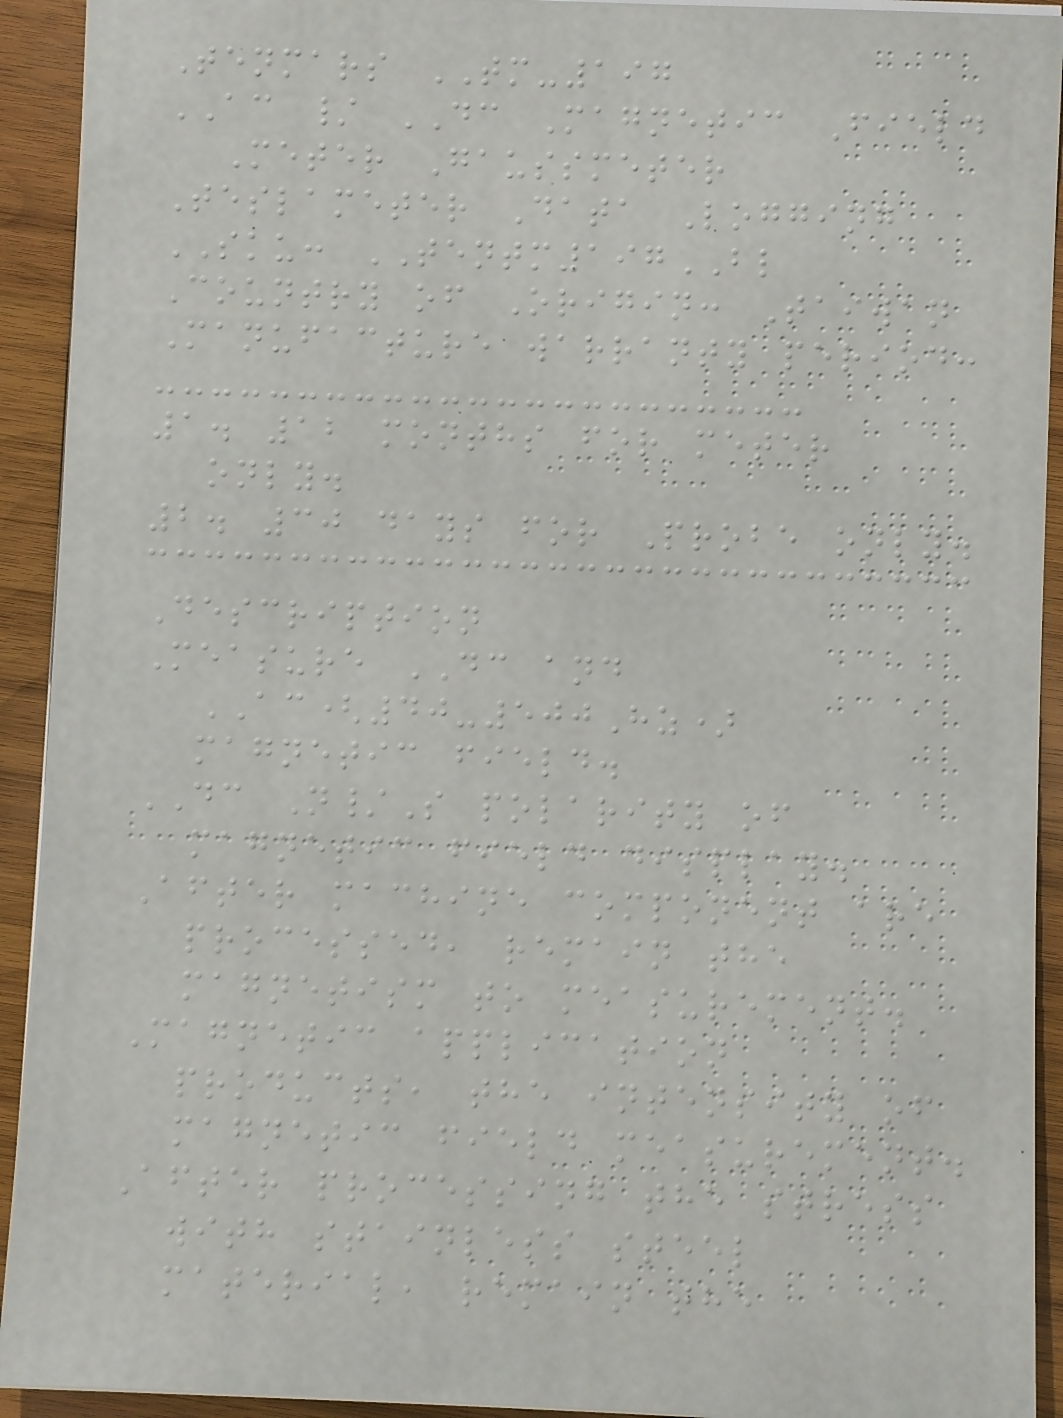Tenmars TM-197
AC / DC Magnetic Field
Meter Gaussmeter
Teslameter Data Logging
SKU: TENTM197BL
Country of Origin: Taiwan
Manufacture warranty period:
1. 12 months for meter
only.
2. 30 days for Probe only.
Description
Measure DC and
AC(40-500Hz)
magnetic field.
DC N/S polarity of
magnetic field display.
After machine component are
processed, remain the
magnetism to measurement.
Magnetic application
products, the intensity of
magnetic field measurement.
After processing the stress
with stainless steel
material, remain the
